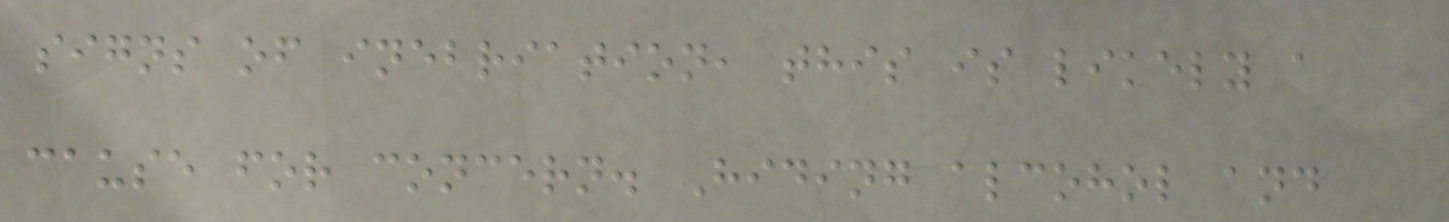signs of inebriation, this is likely a
cause for concern. Hiding alcohol and
